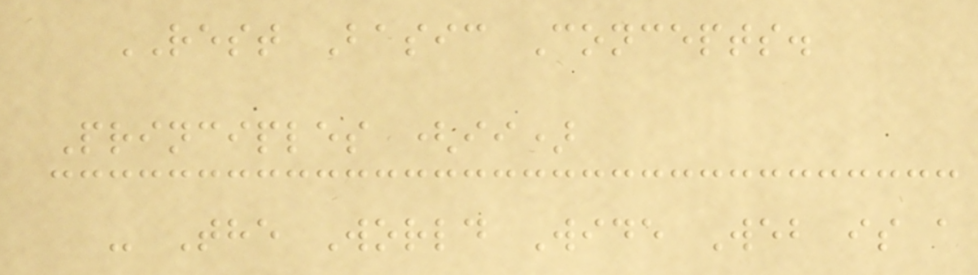REST Basic Concepts.
Principles (ii)
- The World Wide Web is a
